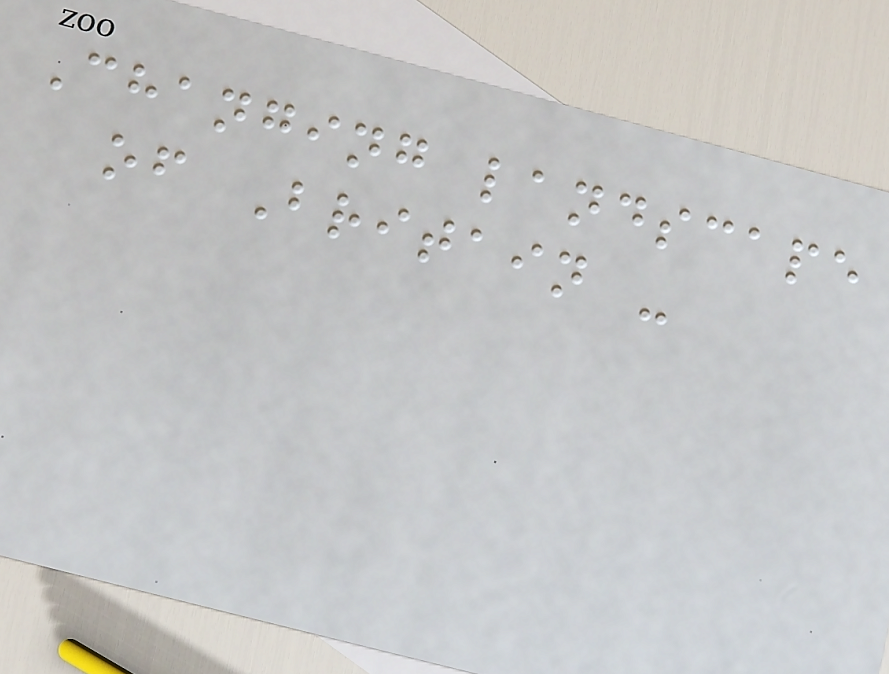Changing landscape
of Britain -
